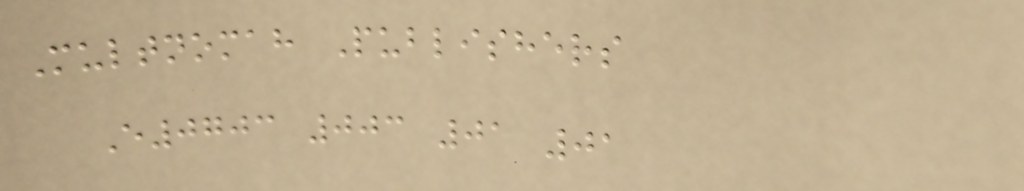Multnomah Publishers
E0703 003 01 01
